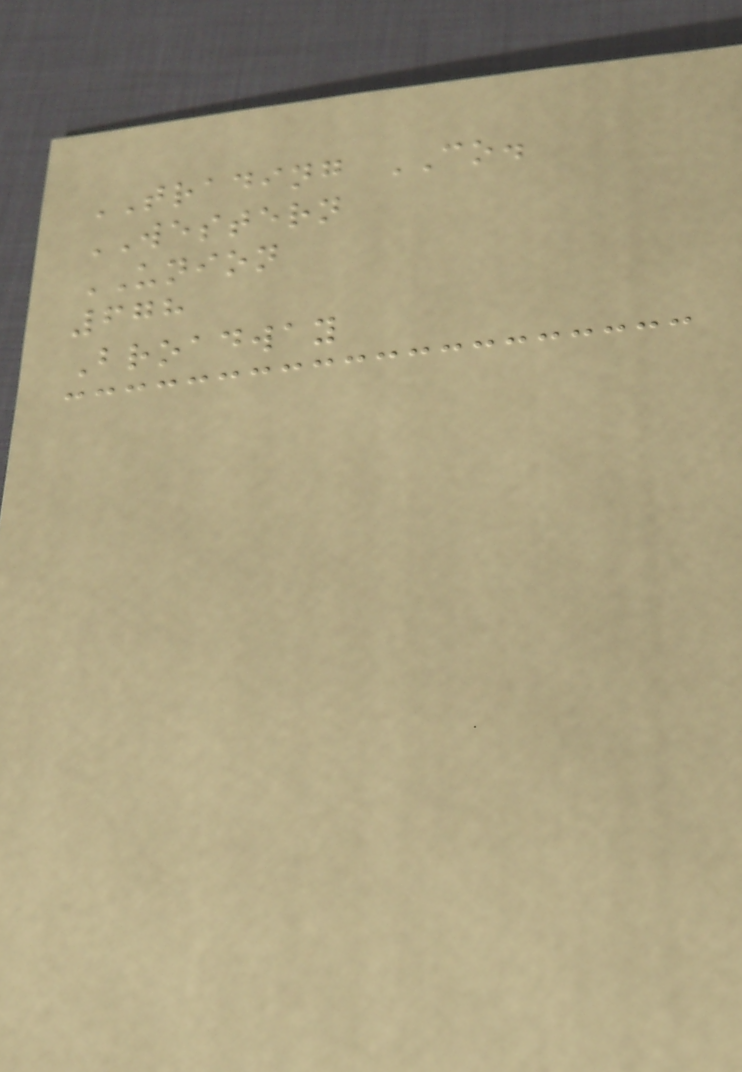TRADING CO.
WESTERN
UNION
678
Broadway
